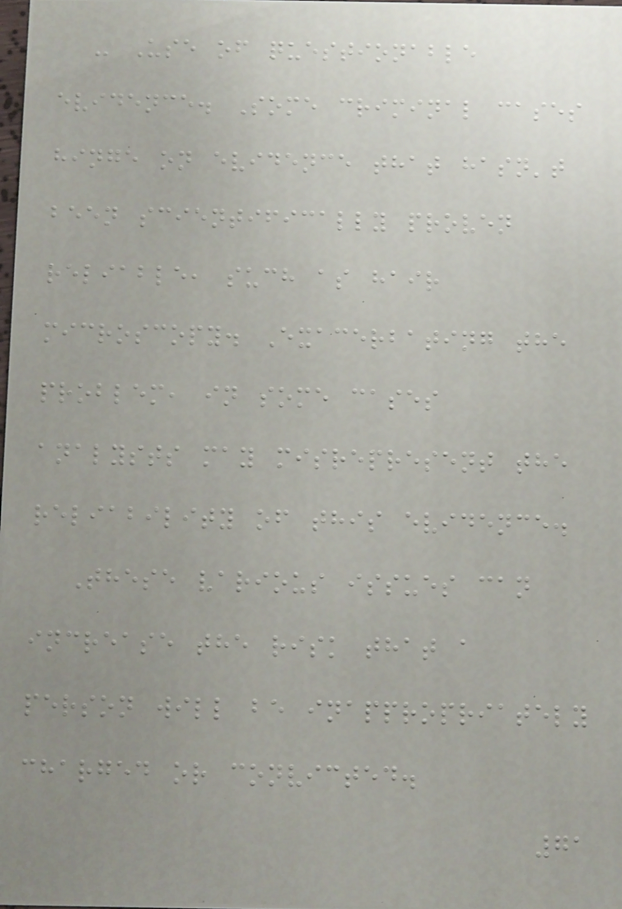- Use of questionable
evidence. Some criminal cases
hinge on evidence that hasn't
been scientifically proven
reliable, such as hair
microscopy. Exacerbating the
problem, in some cases
analysts may misrepresent the
reliability of this evidence.
These various issues can
increase the risk that a
person will be inappropriately
charged or convicted.
71
